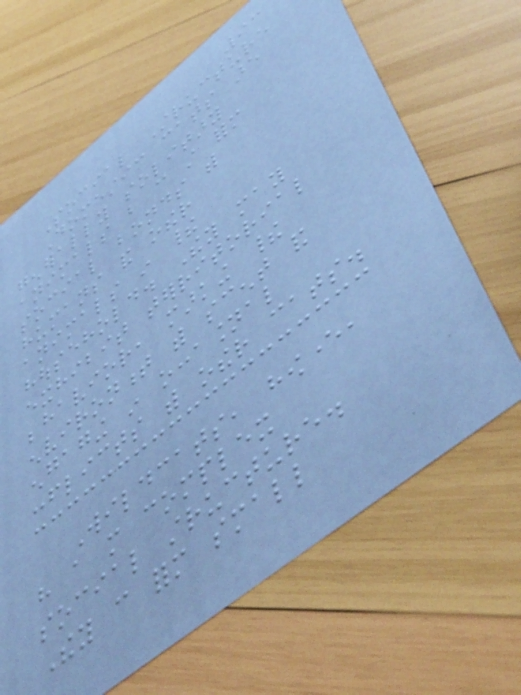93
Social Structure
Domestic cats are
generally solitary
animals but can still form
social bonds with
humans and other
animals in their
household. They may
exhibit territorial
behavior, marking their
environment with scent and
engaging in occasional
conflicts with other cats.
Wildcats, however,
have a more complex
social structure.
They can form small
